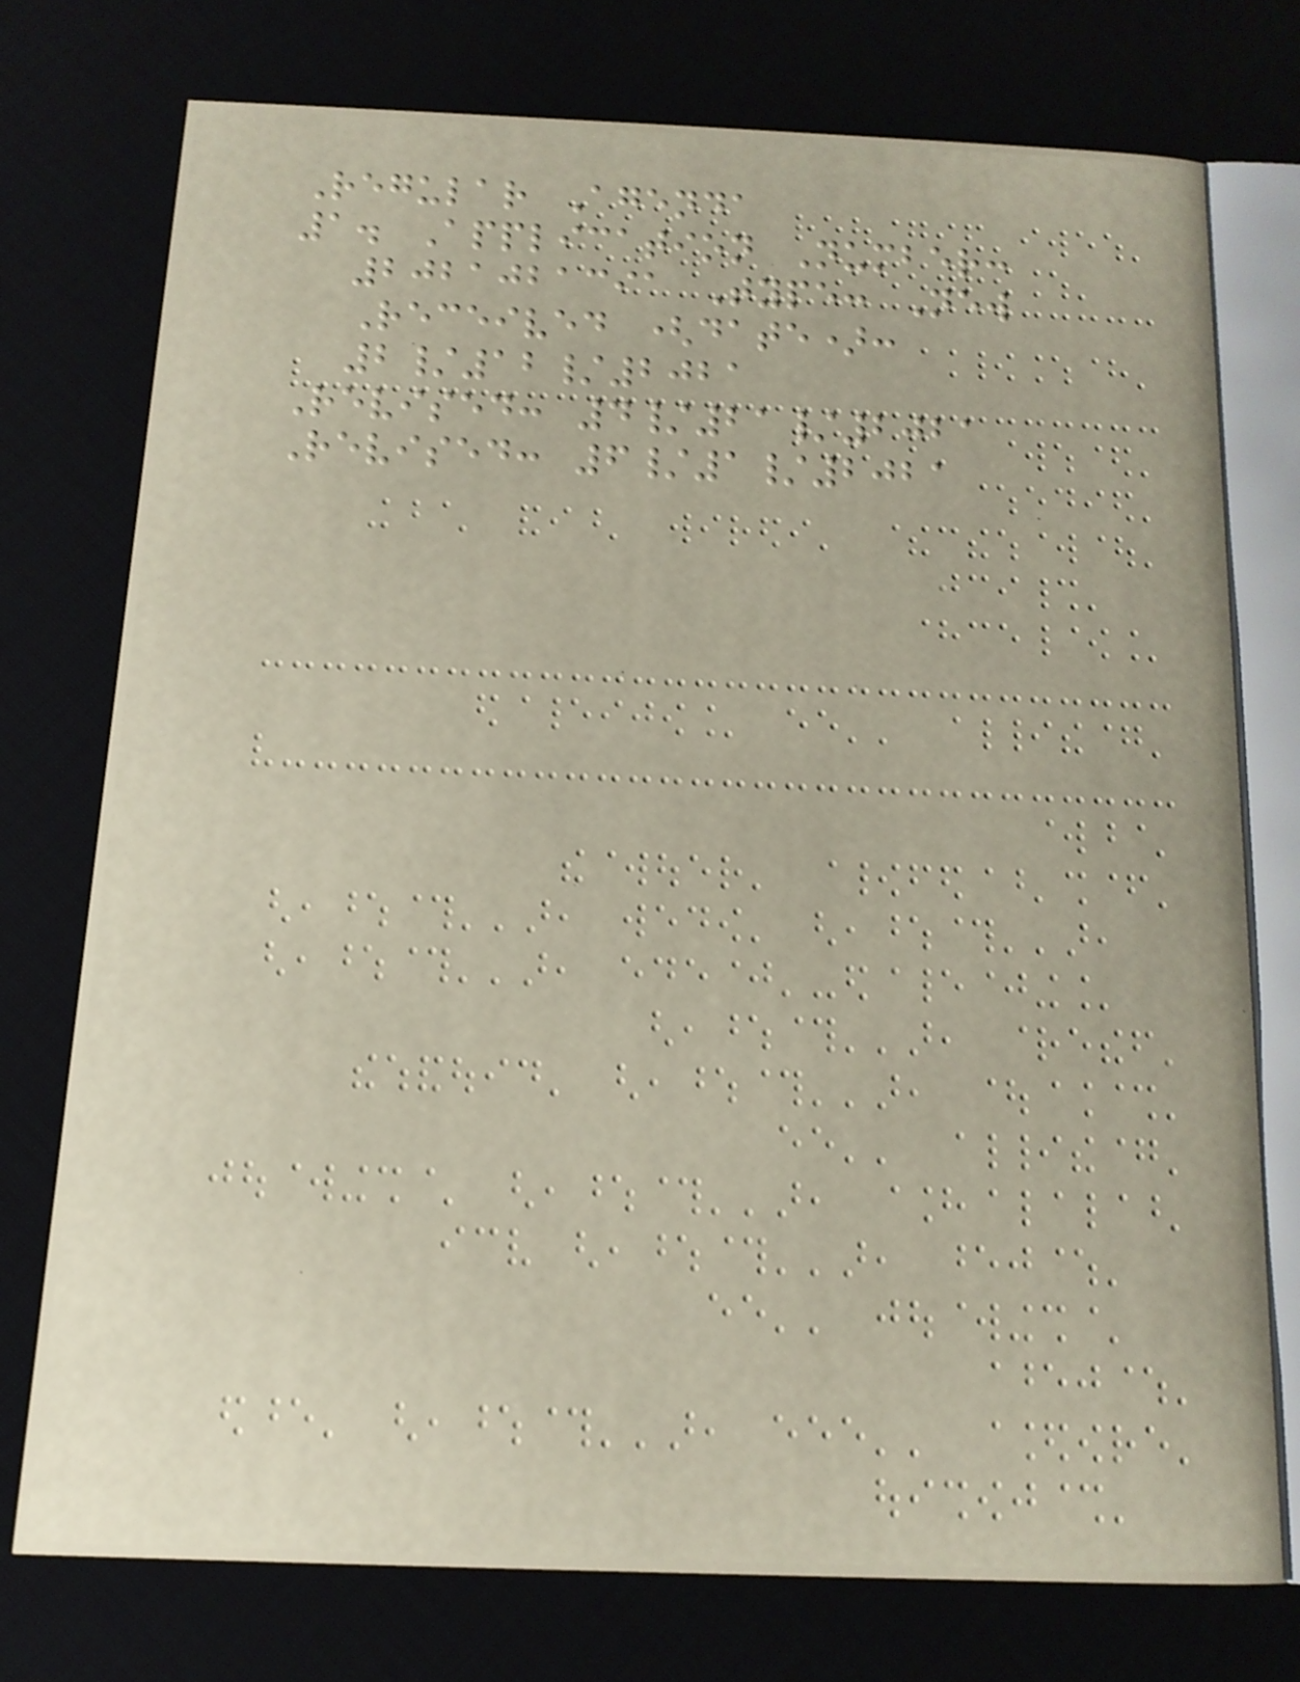Regular Agenda
1. Application Number:
2021021391 Type: New
Received (date):
2/12/2021
Revised: 4/21/2021
Revised: 6/1/2021
